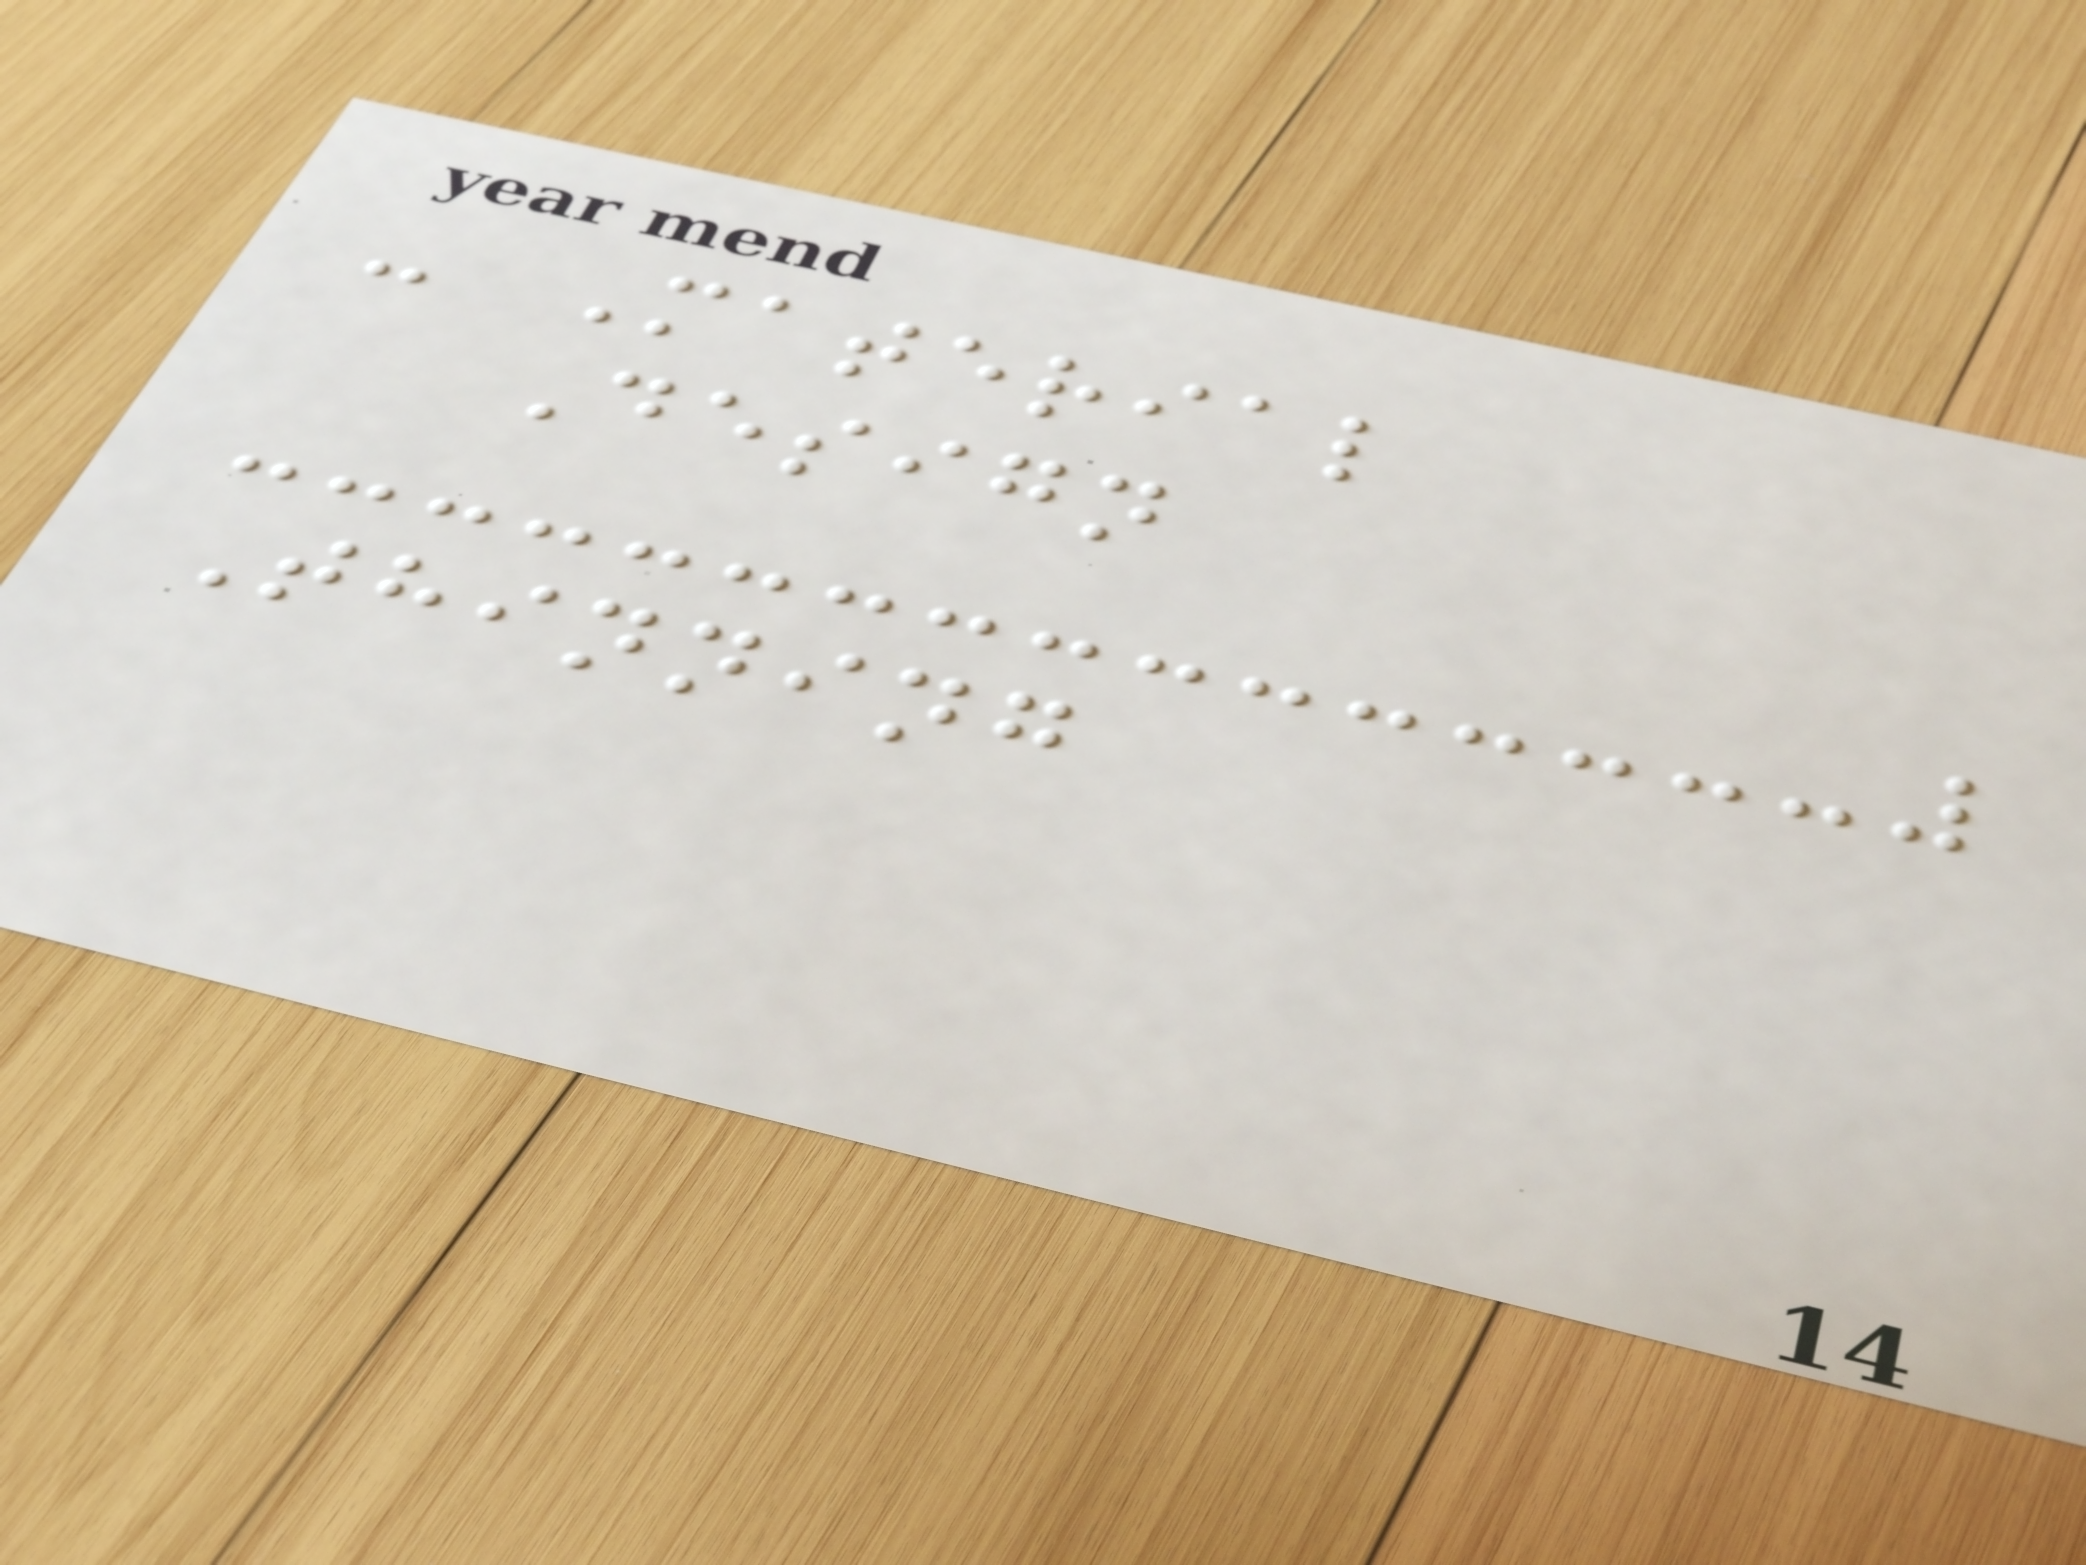- Material
Design
Thinning
